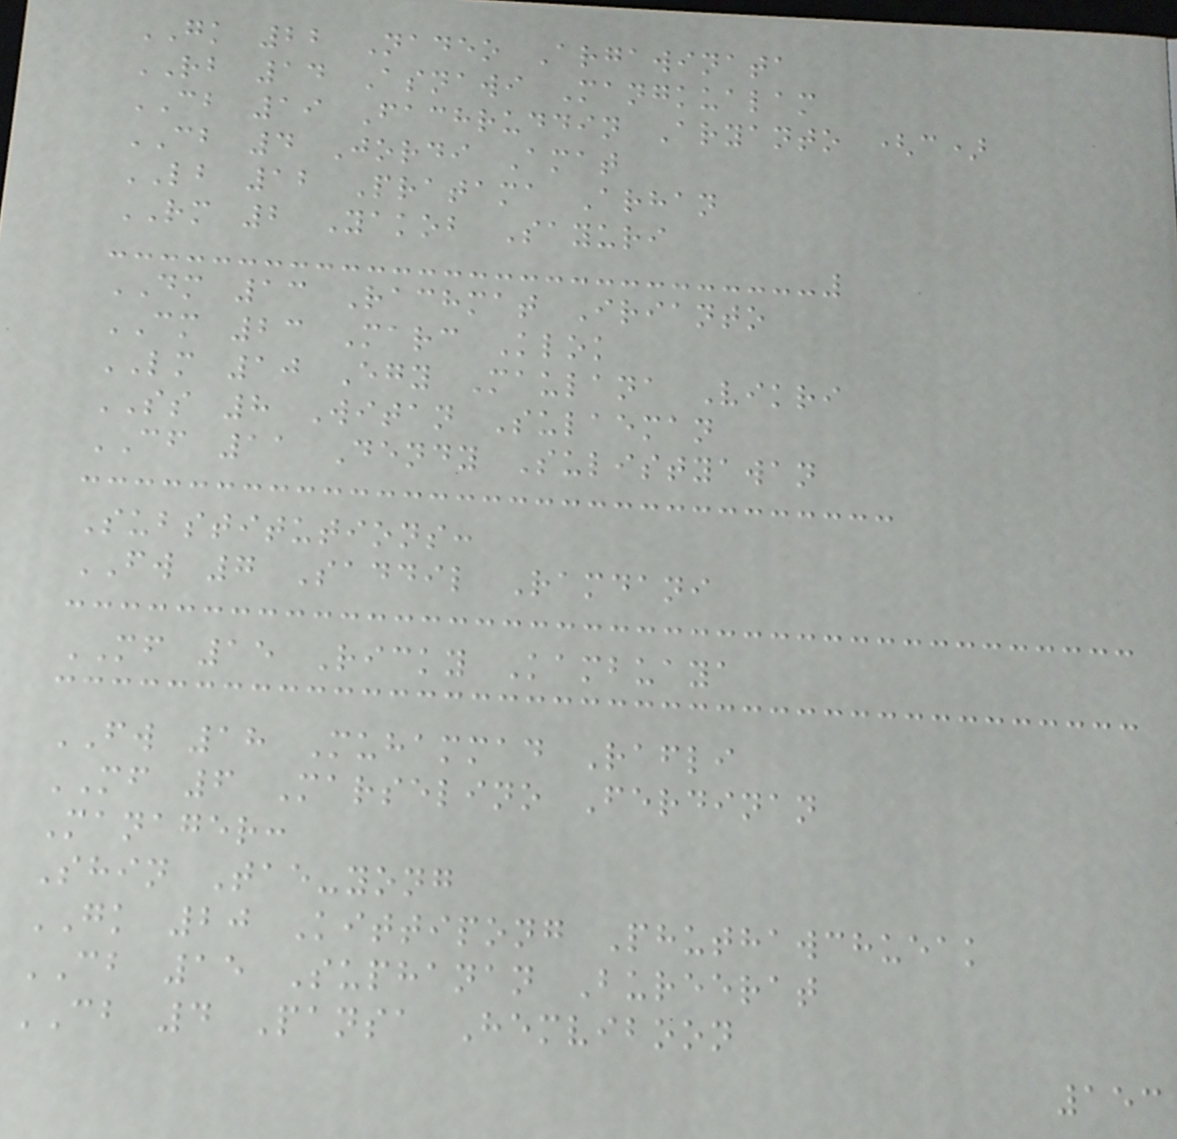GK 22 Nadeo Argawinata
RB 14 Asnawi Mangkualam
CB 19 Fachruddin Aryanto (c)
CB 4 Jordi Amat
LB 12 Pratama Arhan
RM 2 Yakob Sayuri
DM 13 Rachmat Irianto
CM 23 Marc Klok
LM 10 Egy Maulana Vikri
SS 8 Witan Sulaeman
CF 11 Dendy Sulistyawan
Substitutions:
FW 7 Saddil Ramdani
MF 15 Ricky Kambuaya
FW 18 Muhammad Rafli
MF 6 Marselino Ferdinan
Manager:
Shin Tae-yong
GK 20 Kittipong Phuthawchueak
CB 15 Suphanan Bureerat
CB 4 Pansa Hemviboon
153
